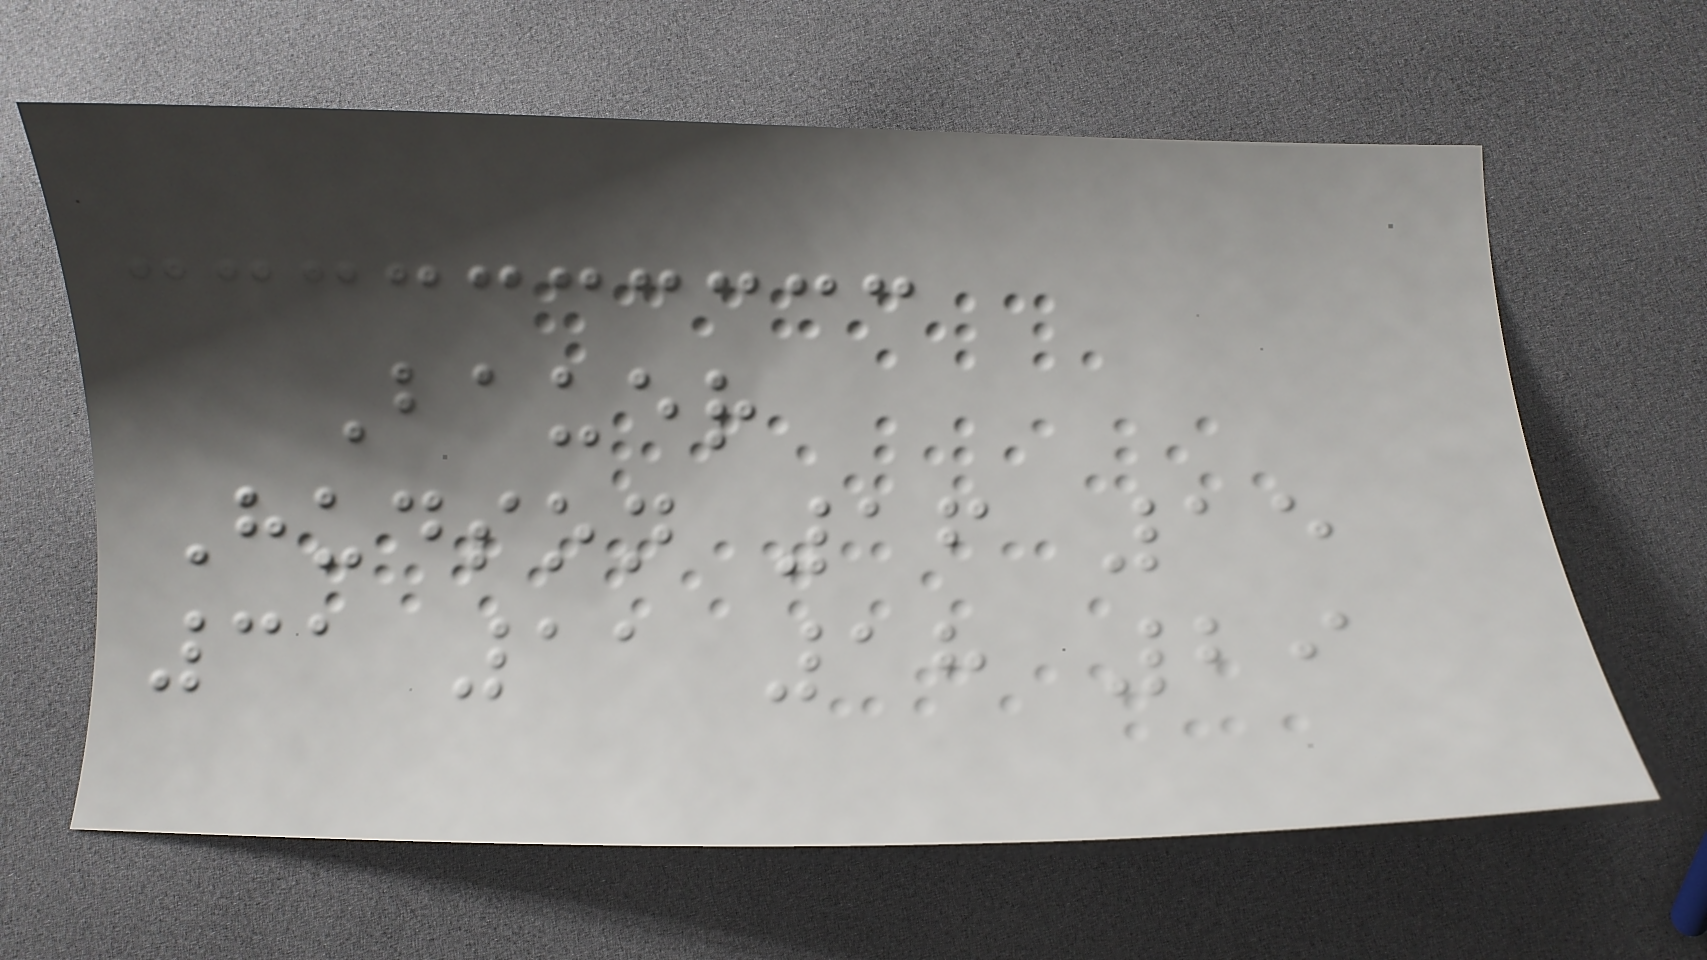Bauer
Hudson 16 15
31 11 18 29
